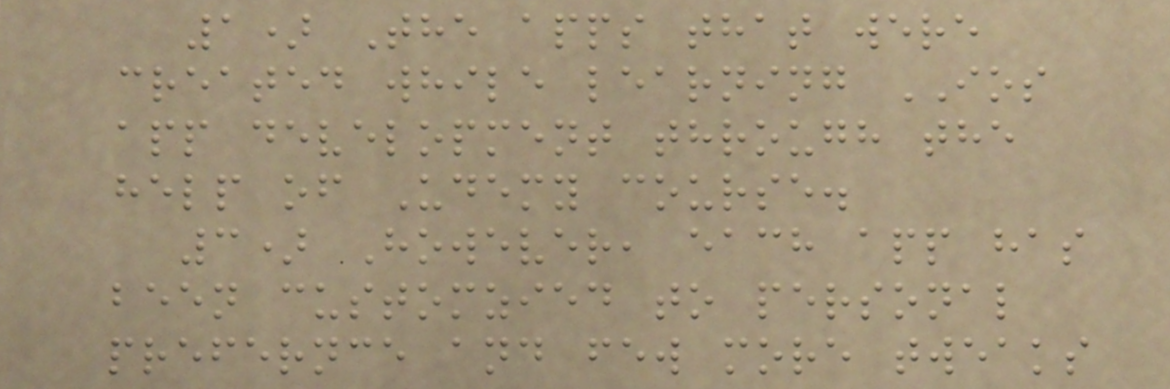1) The apps that were
created while learning IOS
app development through the
help of Udemy course.
3) However, each app has
been customzied to personal
prefernce and few more tweaks
